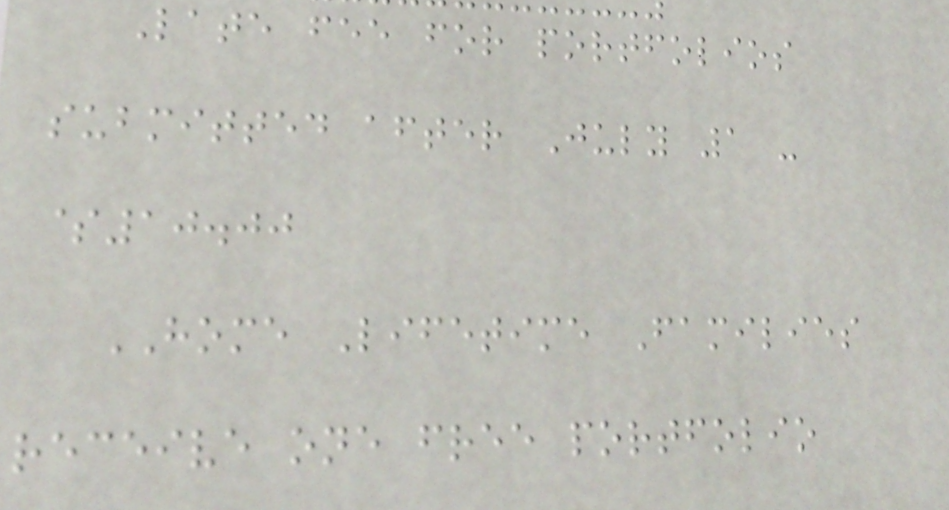Late fee for portfolios
submitted after July 1 -
$10.00
HOME Lifetime Families
receive one free portfolio
